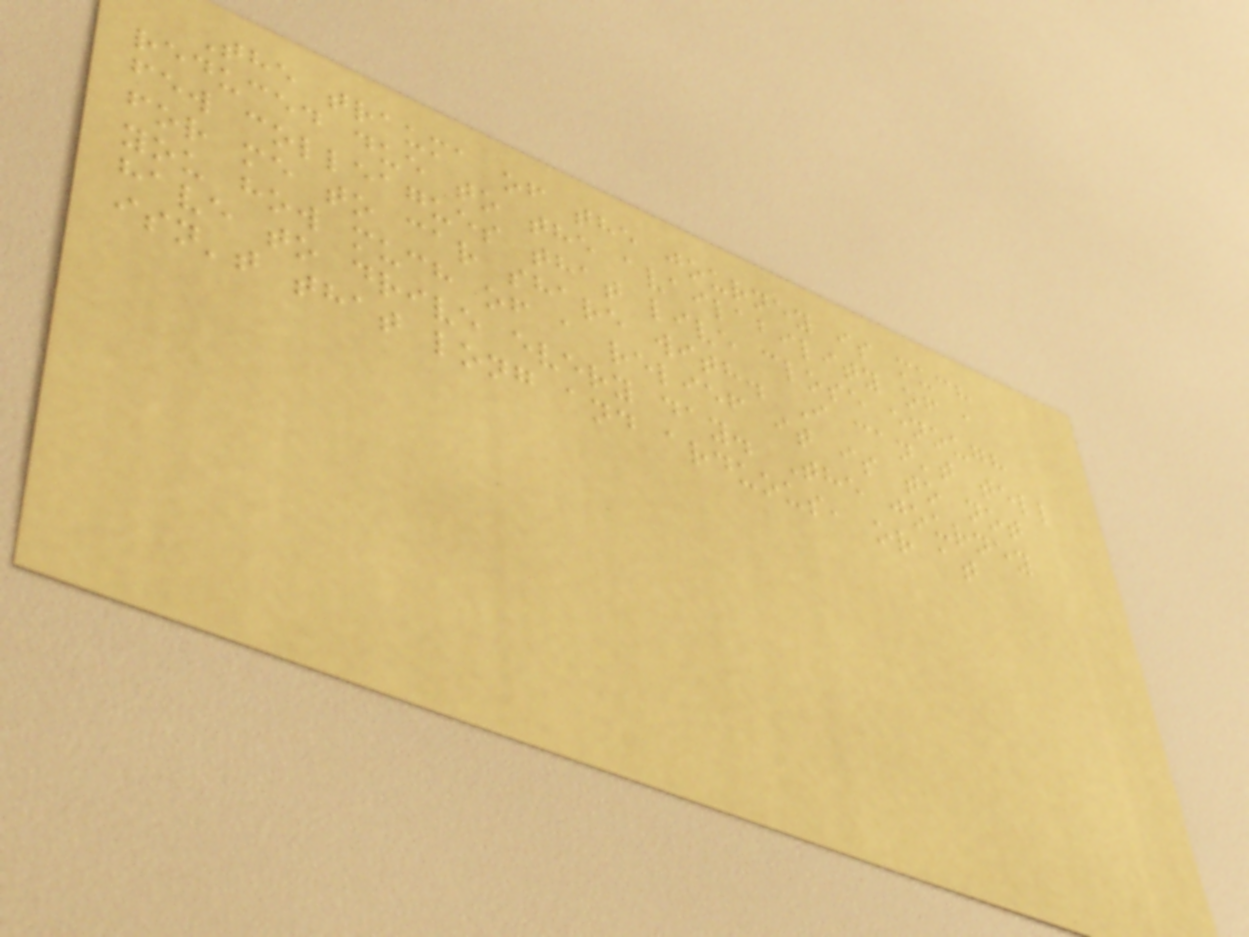The trauma of the journey is much
reduced due to the availability of a
few colleagues that live close enough
for me to car share with. I can't tell
you how much of a relief it is to not
have to drive every day. The journey
isn't that long and arduous, or at
